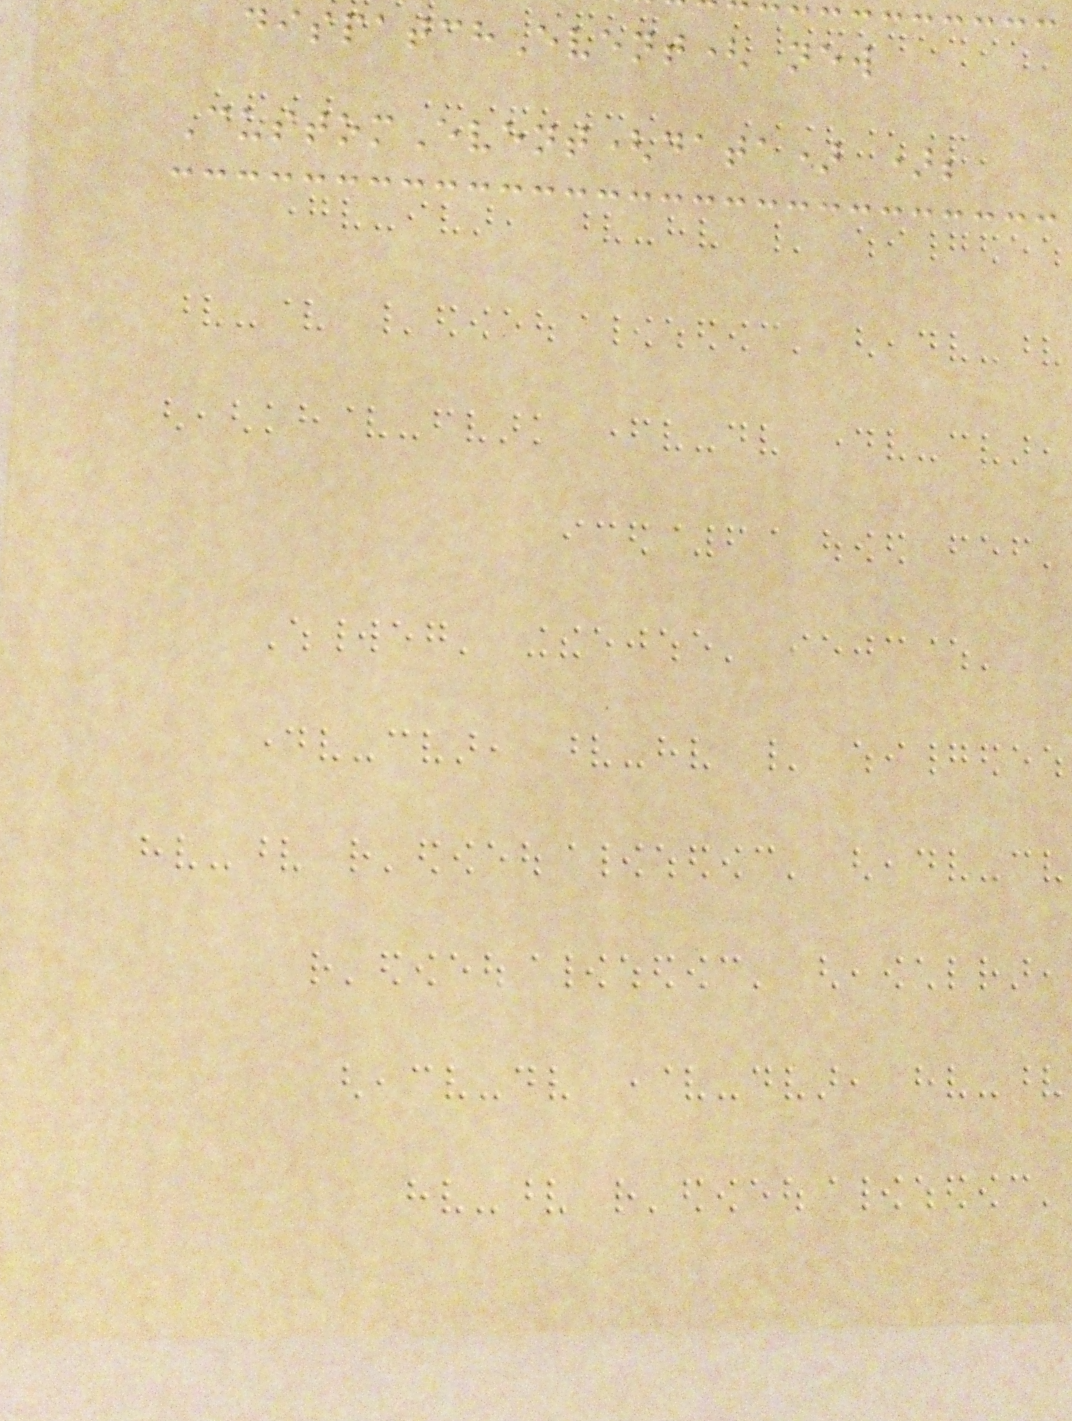dispatchEvent( new
CustomEvent(data) );
